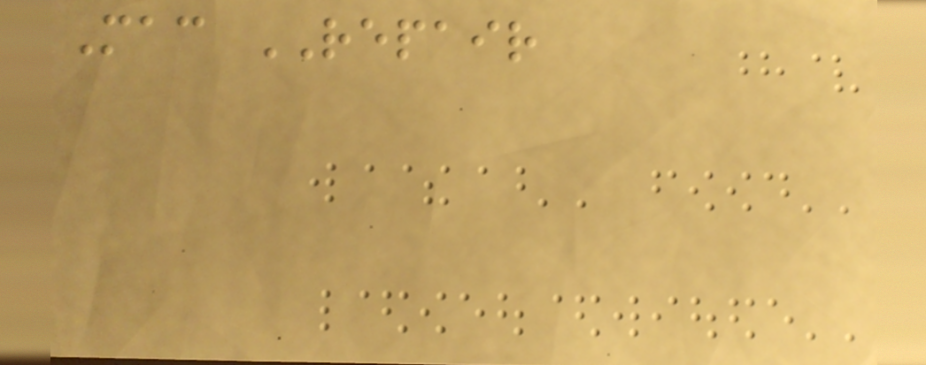Mac REPAIR
